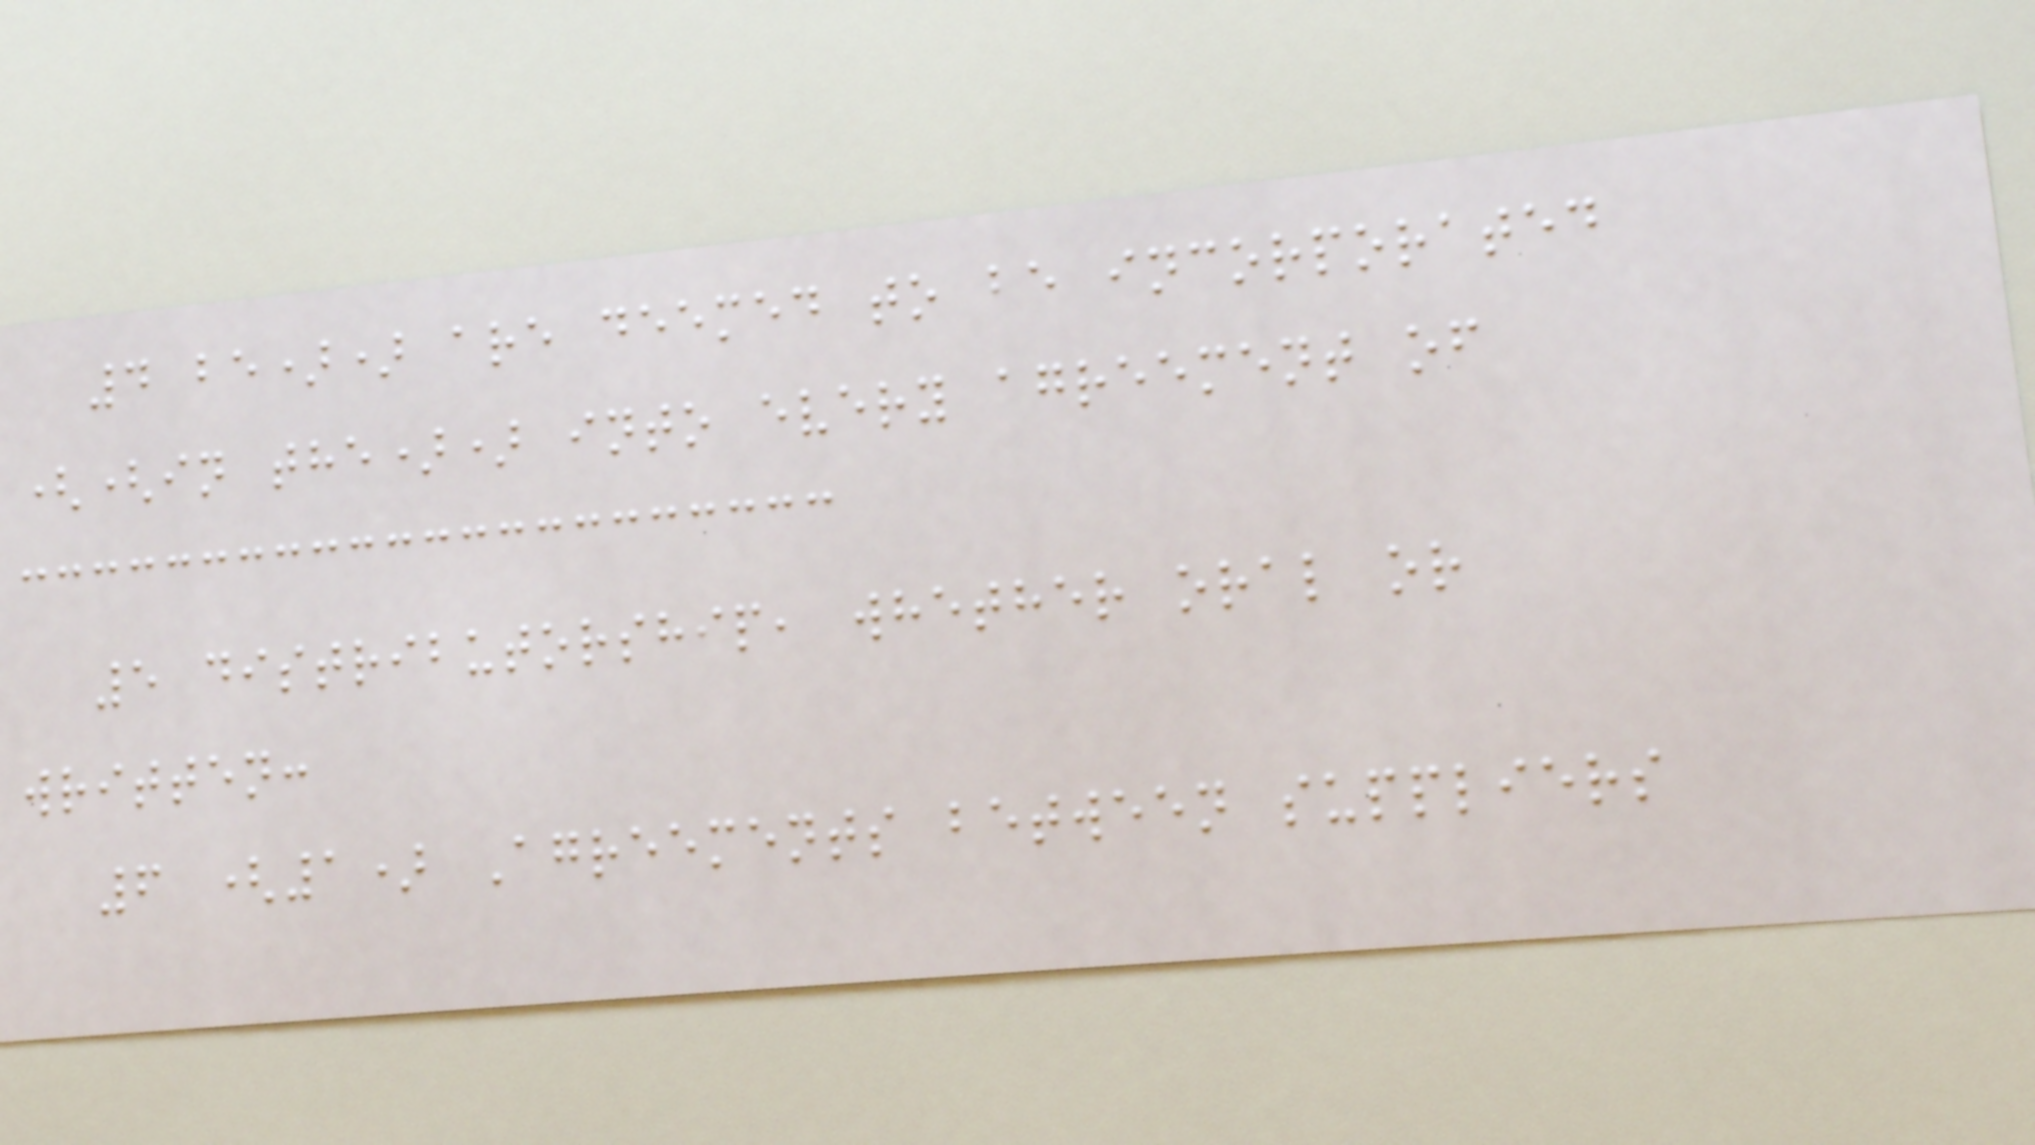4 be)) are deemed to be incorporated
((in the)) into every agreement of
5 distributorship, whether oral or
written:
6 (1) Agreements between suppliers
